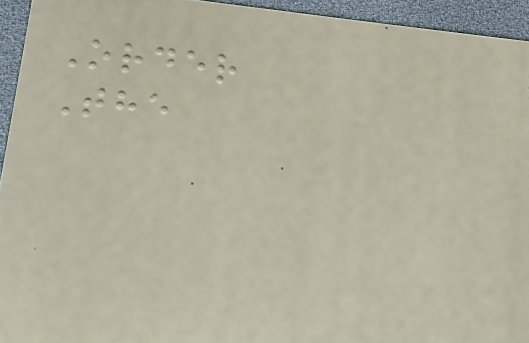Order
The
